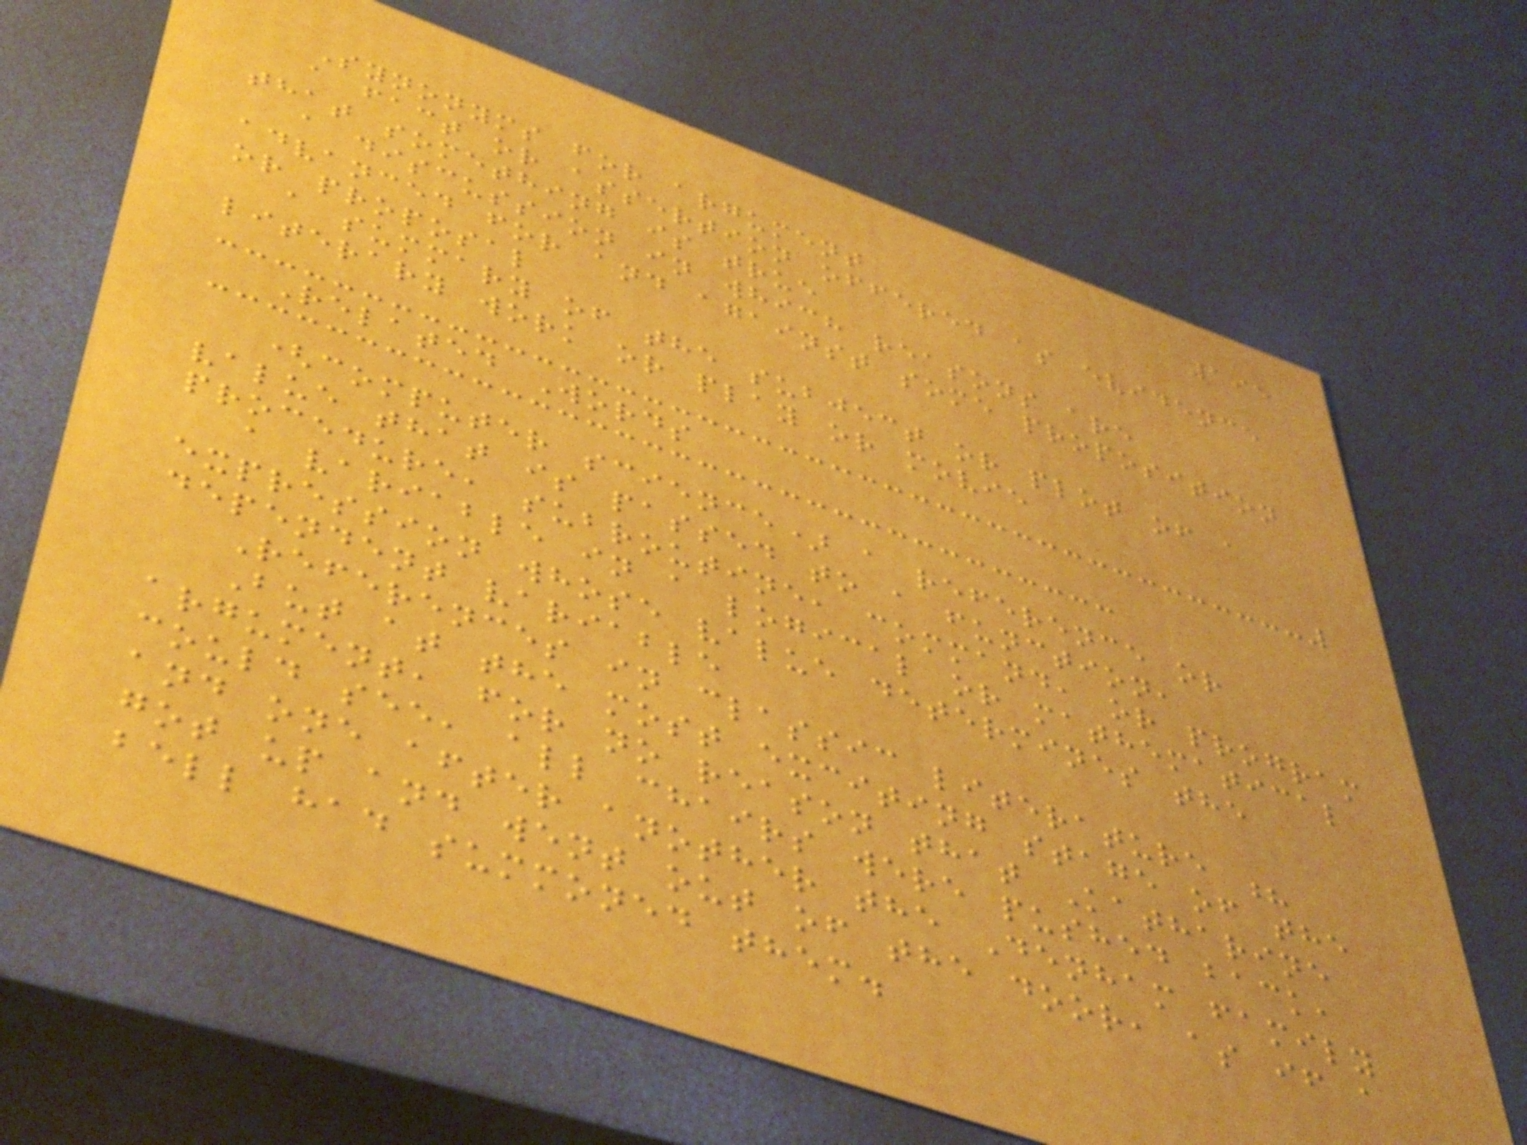195
Synonyms for argument
a fact or assertion offered as evidence
that something is true
a discussion in which reasons are
advanced for and against some proposition
or proposal
a summary of the subject or plot of a
literary work or play or movie
Related Words
(computer science) a reference or
value that is passed to a function,
procedure, subroutine, command, or program
a variable in a logical or mathematical
expression whose value determines the
dependent variable
References in classic literature ?
But at the most exciting stage of the
argument, for no reason that Katharine
could see, all chairs were pushed back,
and one after another the Denham family
got up and went out of the door, as if a
bell had summoned them.
